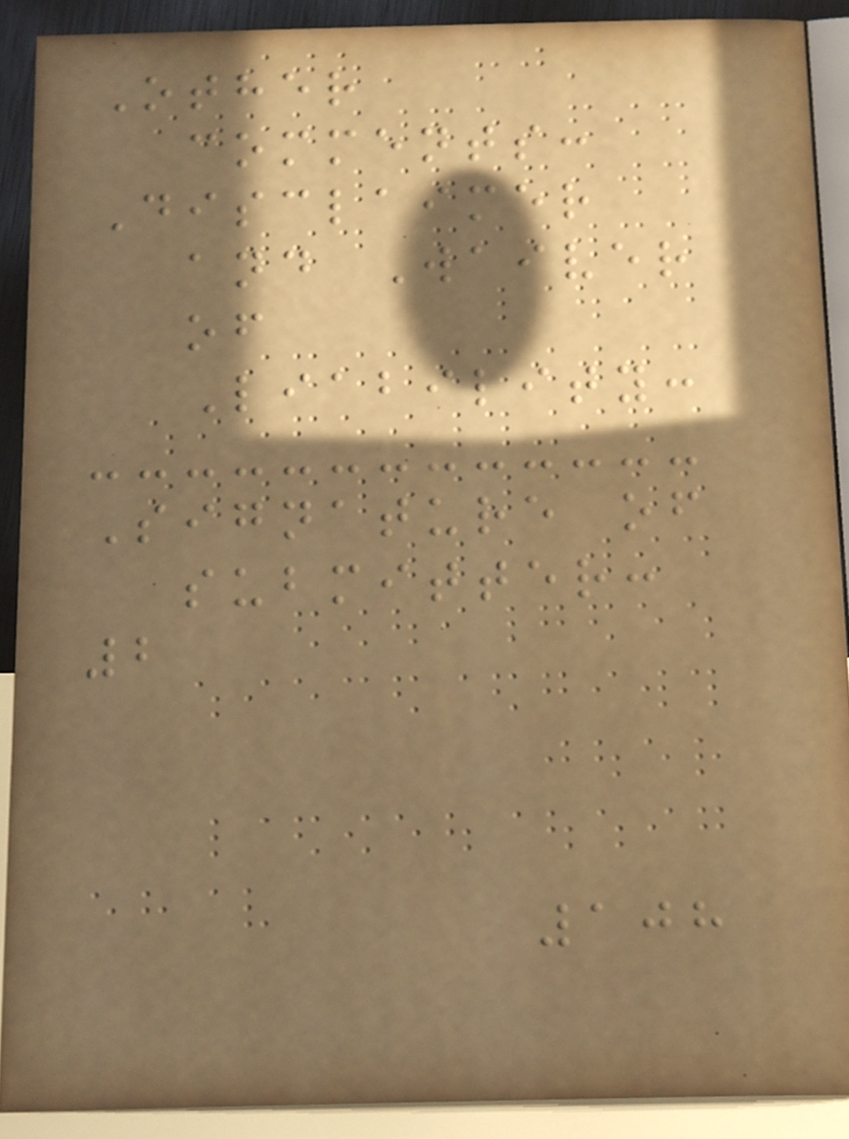Other
comments:
Disclaimer
and Waiver
of
Liability:
Signature of
submitter:
2
108
